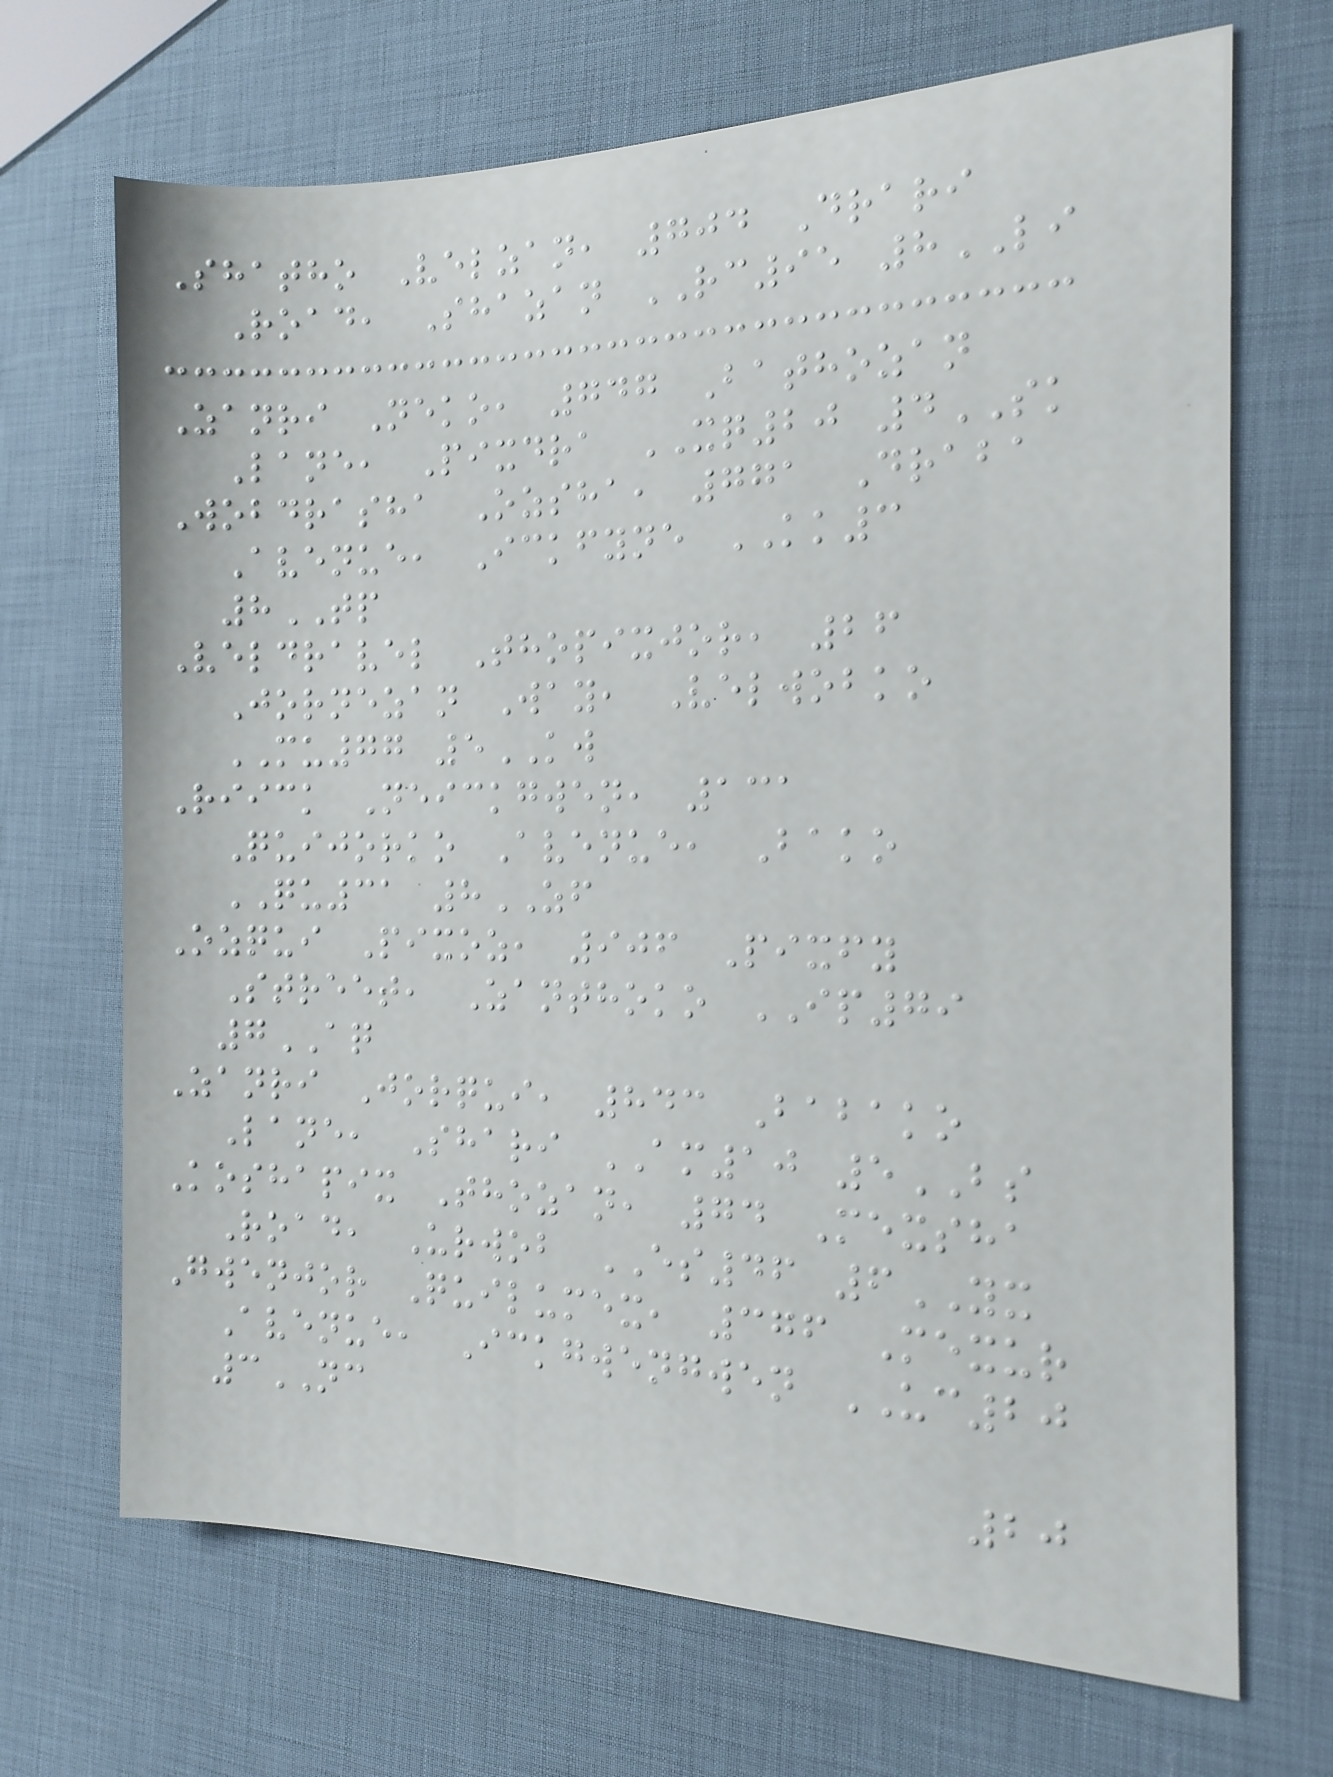Shatho Velzan, 704 Drari
Road, Shazan RC95 8LI
Zanri Neko, 747 Bathozan
Lane, Pixdra XQ20 4SK
Wobdrasha Ozsha, 771 Draba
Avenue, Ickfyne KK3
8TP
Veldravel Thopixjor, 26
Jornezan Way, Velwobko
MU77 5KW
Riick Neickgwen, 131
Quijorko Avenue, Bako
QU31 8ZF
Ozqui Pixoz, 906 Pixfy
Street, Zanthoko IP79
7AQ
Zanri Jorqui, 843 Babako
Lane, Shari AM10 5BS
Koshapix Thozan, 74 Mexsha
Road, Urwob ES46 6YX
Gwenjor Quilumex, 376 Mexur
Avenue, Ickgwengwen UC20
3NC
20
